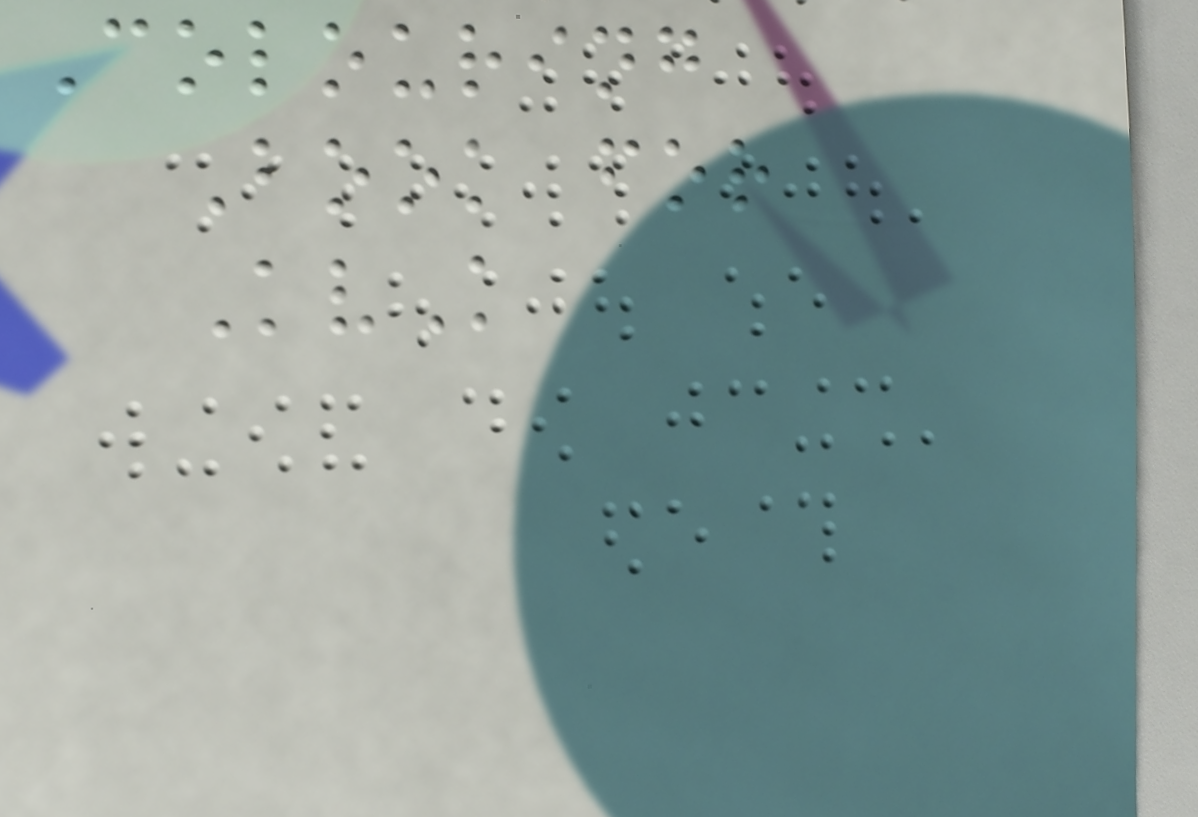Colouring
Book for
KvK
